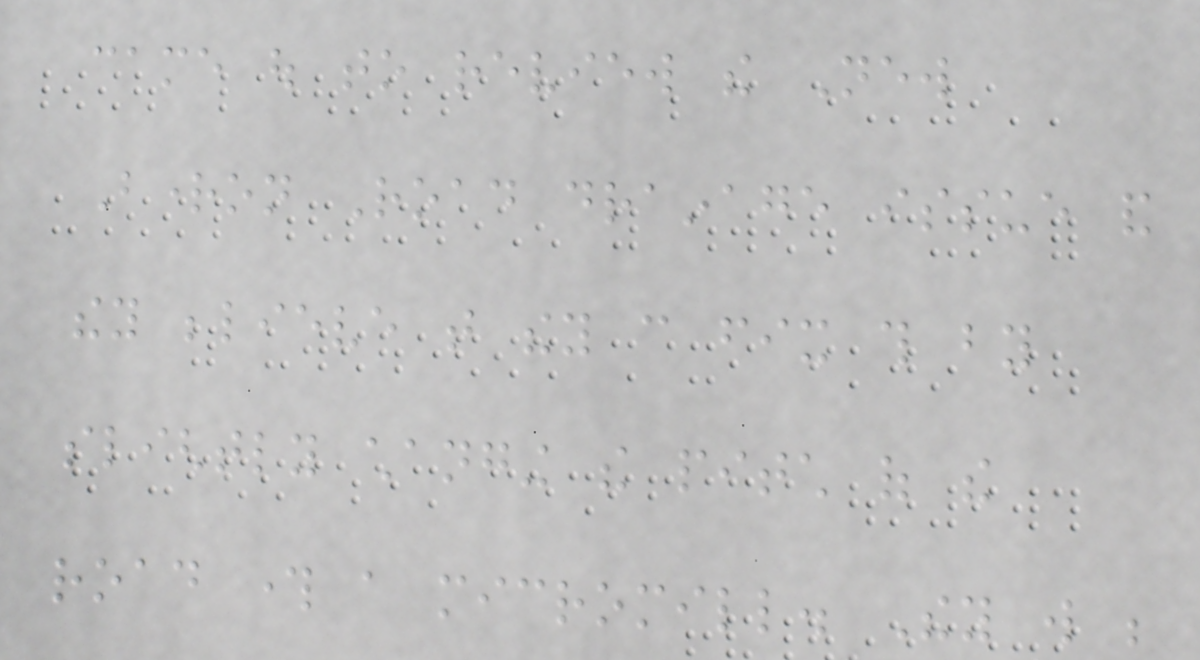came out to review the New
Brighton Road drainage issue and
they believe that they can fix this by
slightly changing the pitch of the
road through a micromill. They will be
